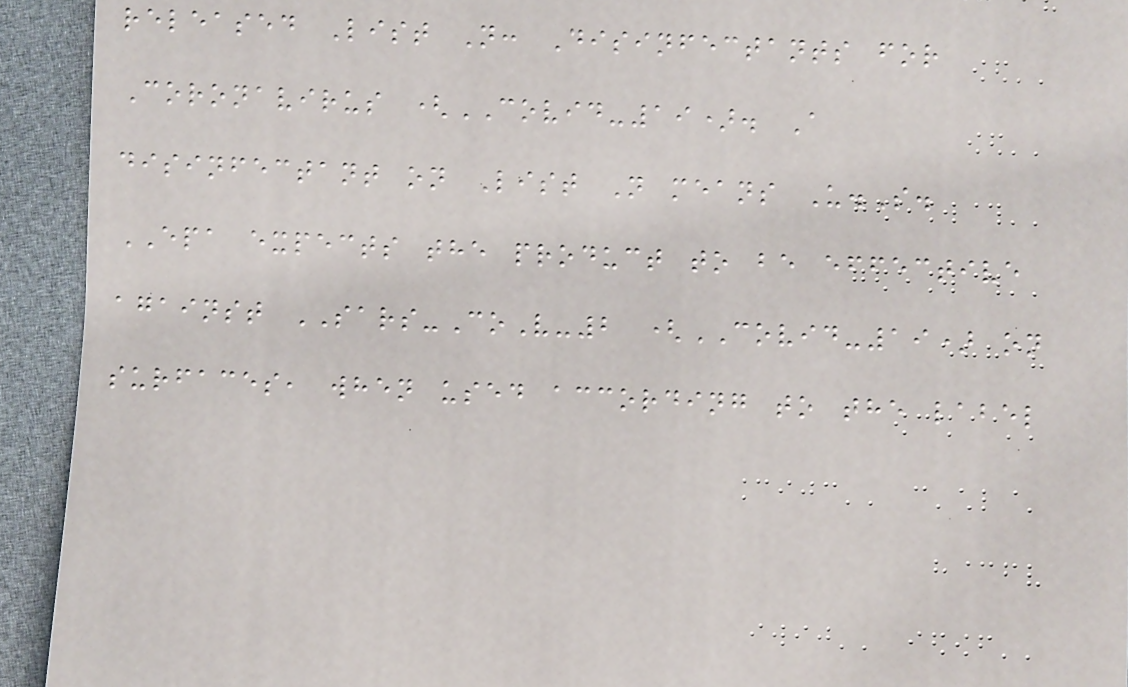released List N: Disinfectants for
Coronavirus (COVID-19). A
disinfectant on List N means U.S.
EPA expects the product to be effective
against SARS-CoV-2 (COVID-19) on
surfaces, when used according to the label
